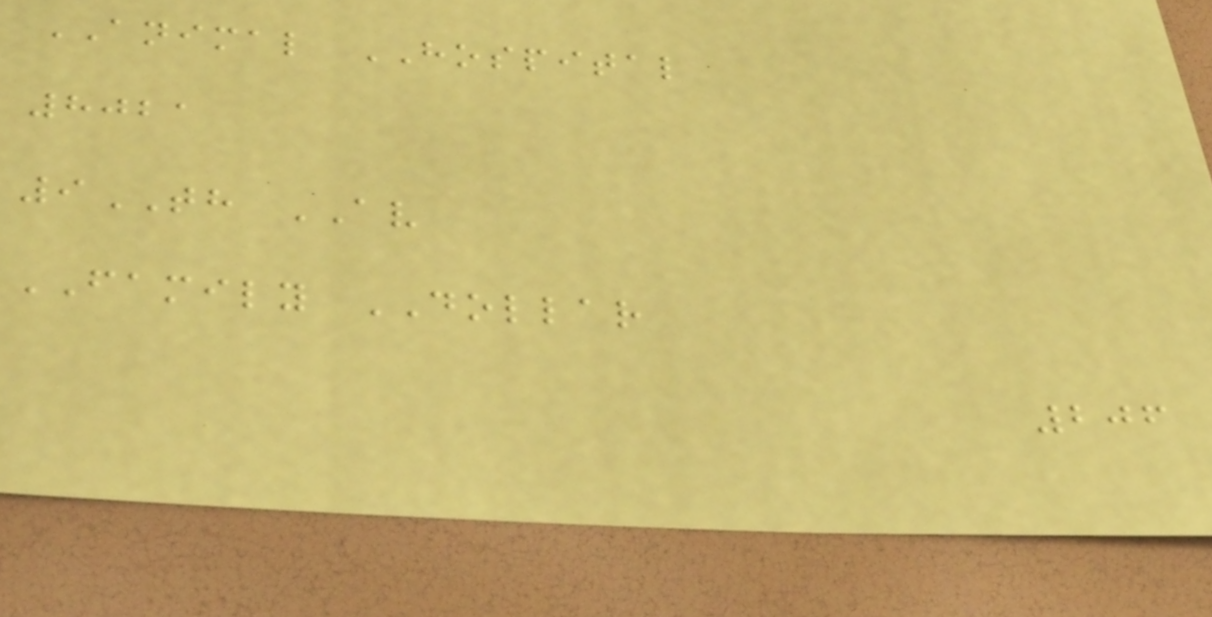ANIMAL HOSPITAL
8021
9TH AV
FAMILY DOLLAR
206
